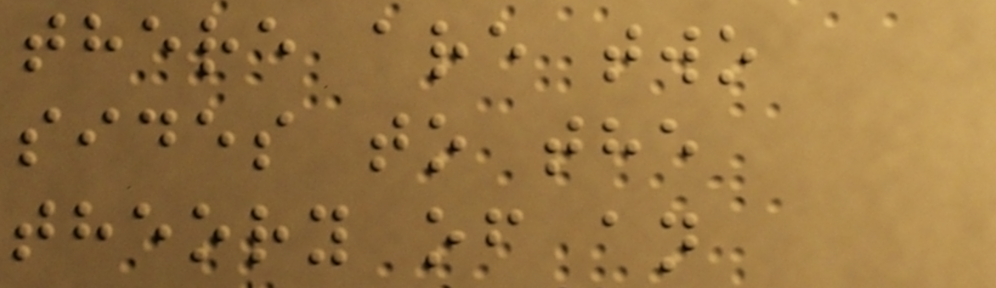there are two
sides to the
theory of an
